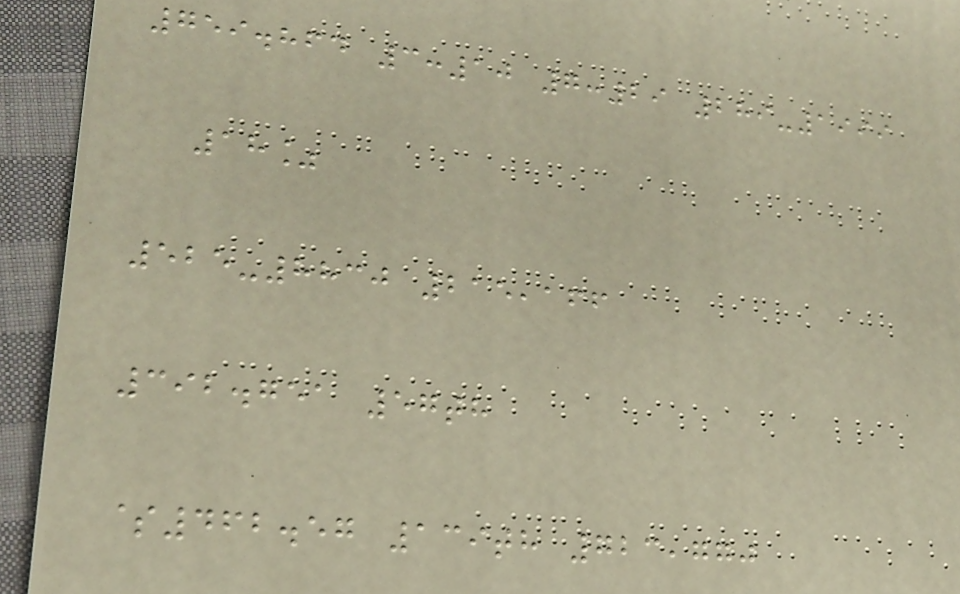759.864 3:10 7:29 289-1999
18%
525-8830 215,166
392.751 57th
$462.57 139th 723,770
